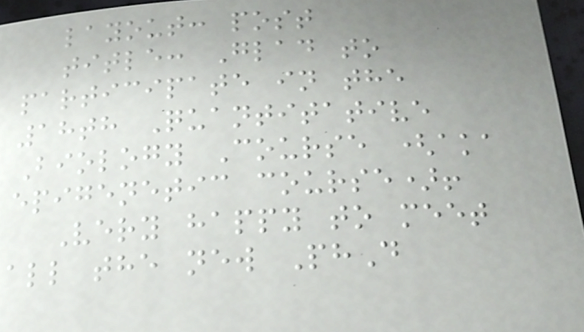layout: post
title: Glad to
participate in the
18th Quantitative
Biology Course (aka
epigenetic course)!
Very happy to meet
all the new PhD
